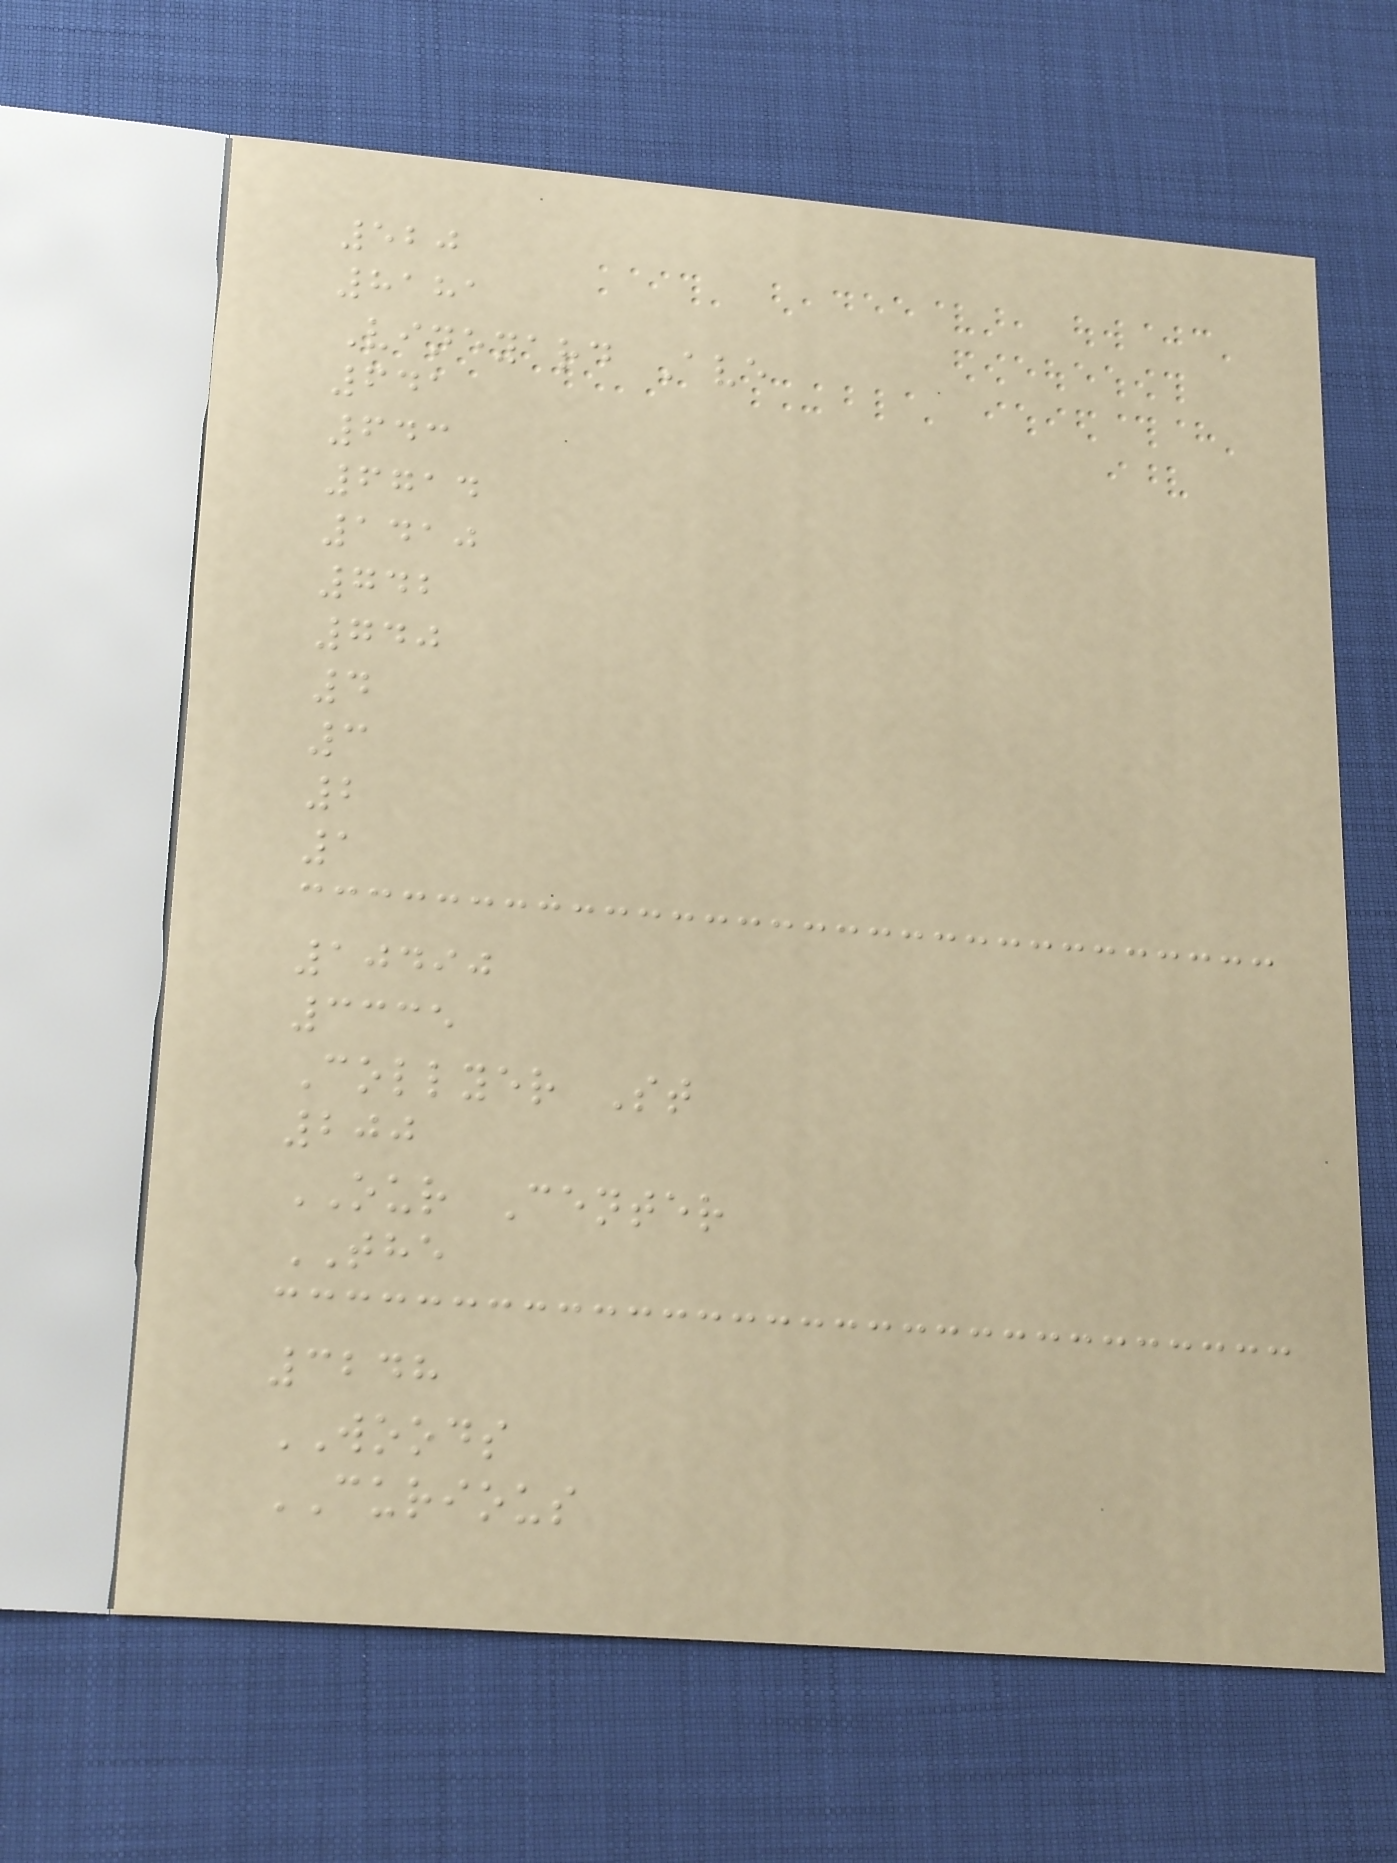520
8181
Vineyard Ave
641
643
6714
1410
742
740
4
3
2
1
10490
3335
Collyer St
200
OUR Center
THE
3248
WOODS
CURIOUS
